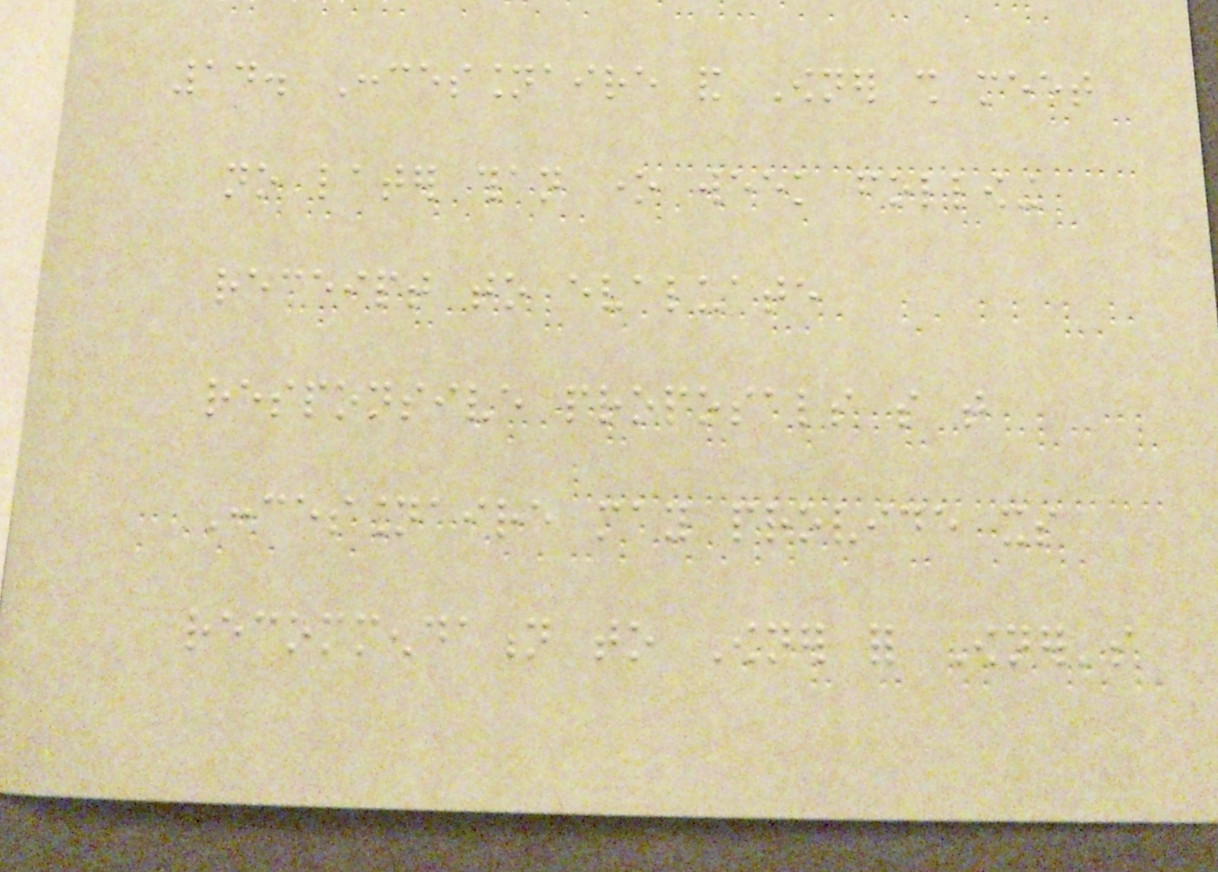14. Concessionaire and Owner shall meet
no later than one week following
receipt to evaluate
responsive proposals so that
Concessionaire may provide its
recommendation to Owner for Owner's
